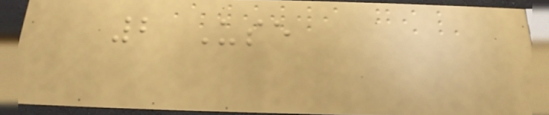2 Use
